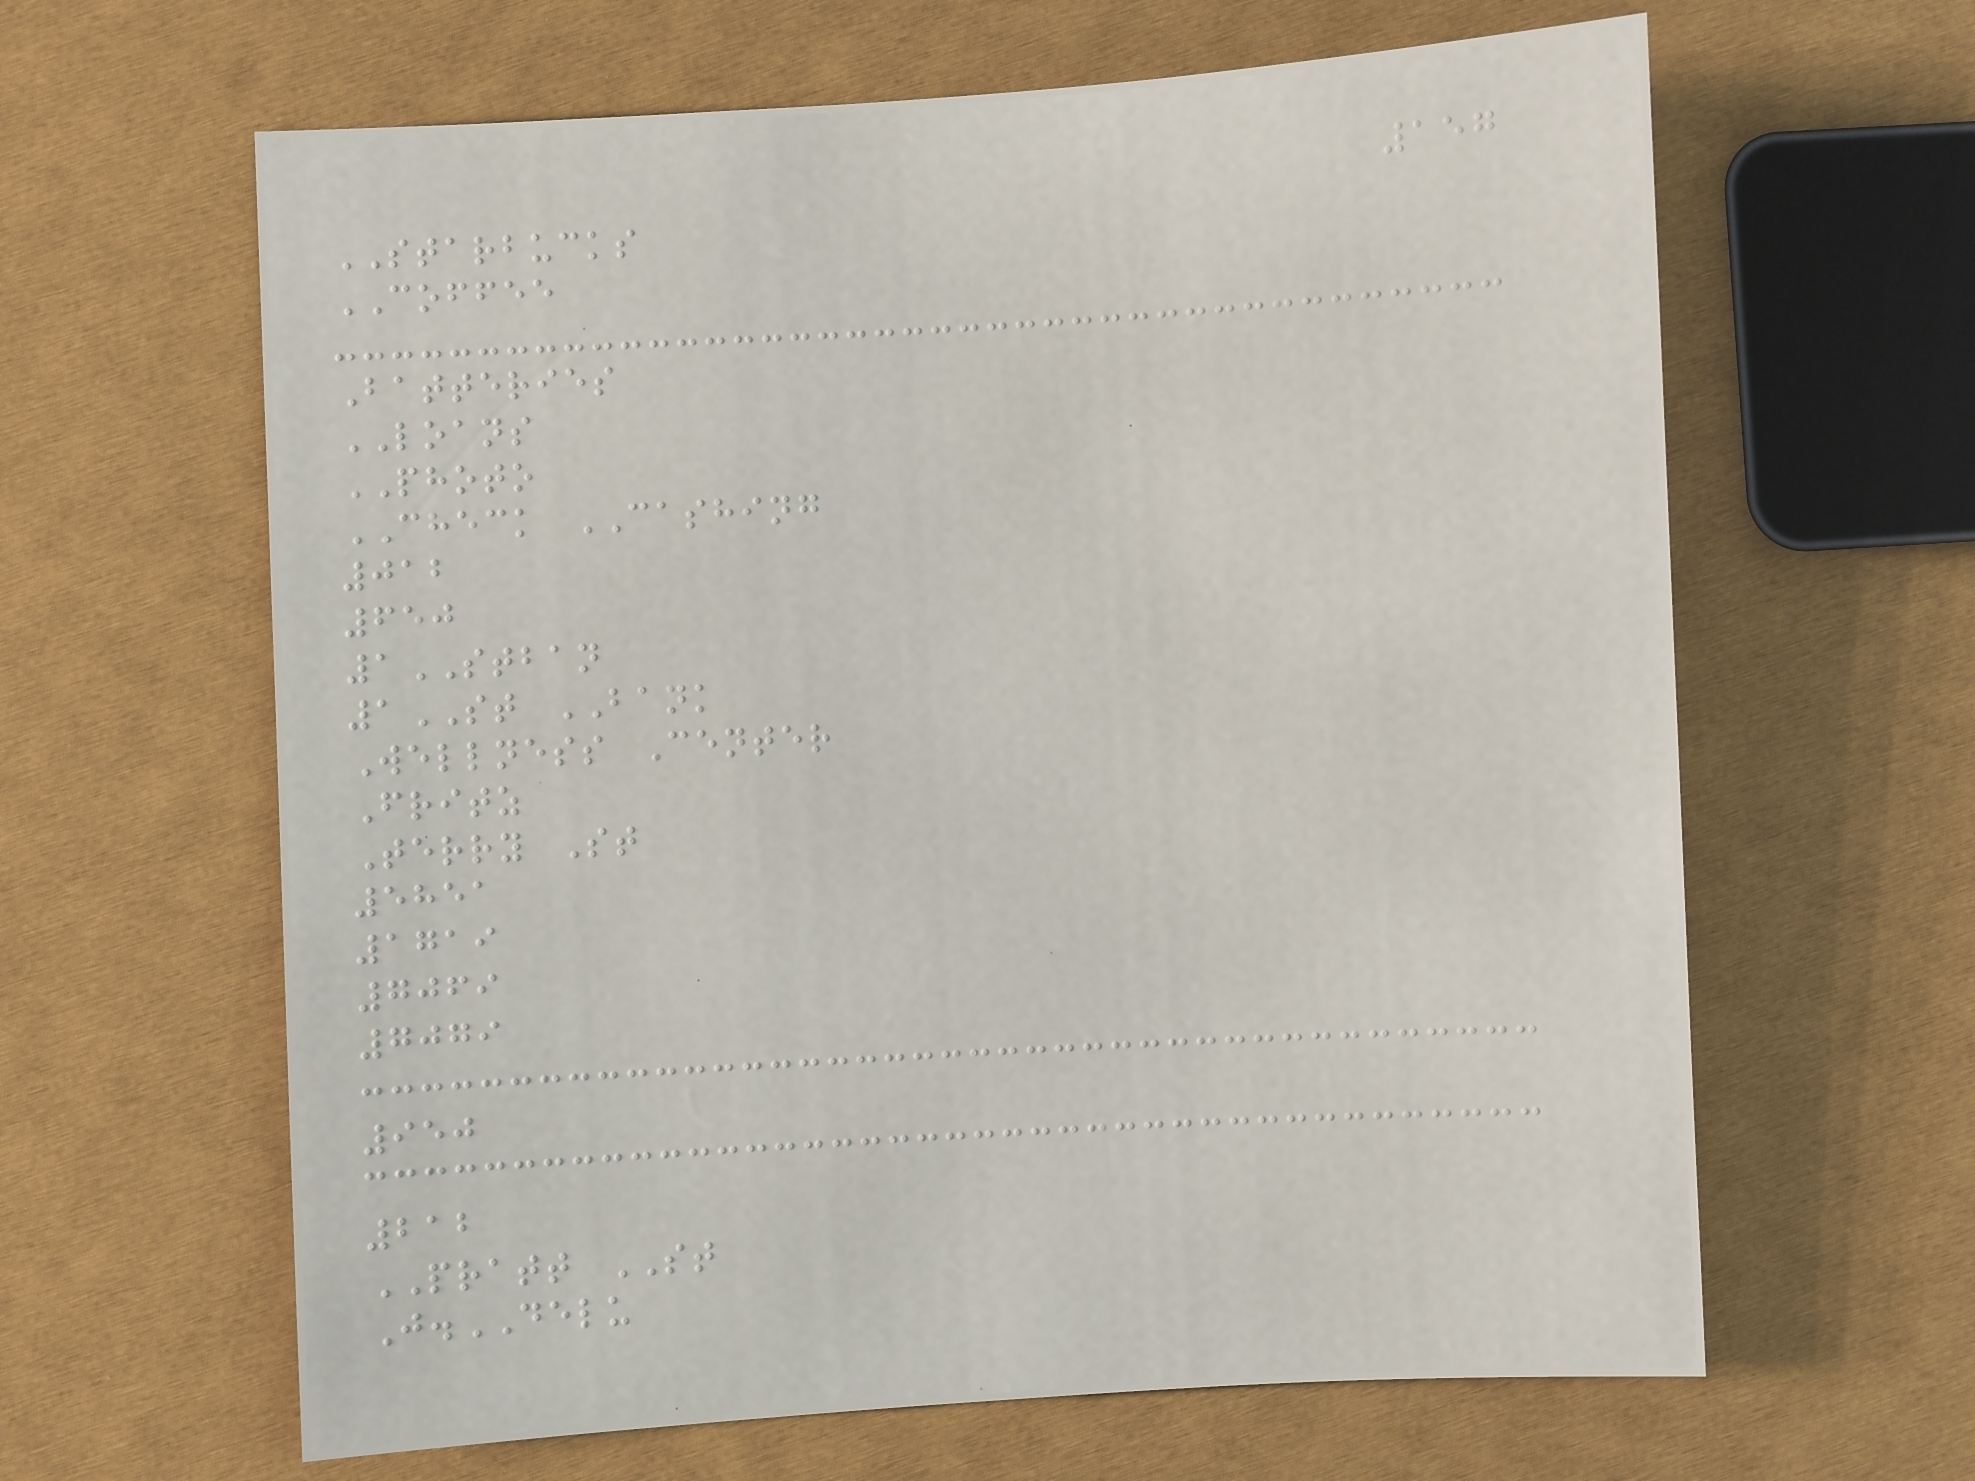157
STARBUCKS
COFFEE
Batteries
LOANS
PHOTO
CHECK CASHING
012
650
1STBAN
1ST BANK
Wellness Center
Fritz
Terry St
5851
1719
7069
7079
950
212
PRATT ST
J.DELU
